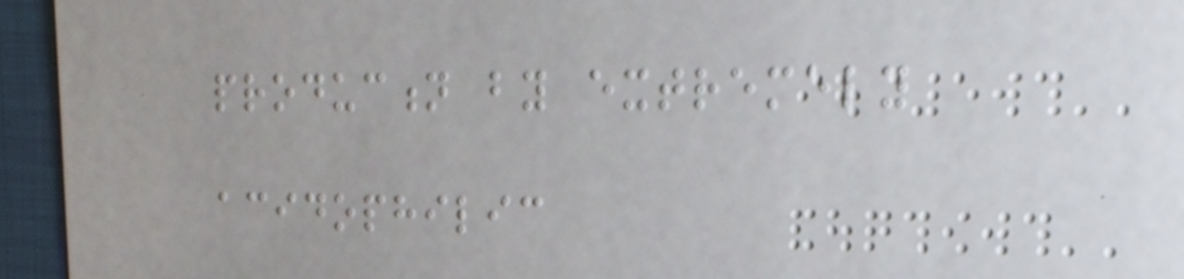production by extremely
acidophilic
